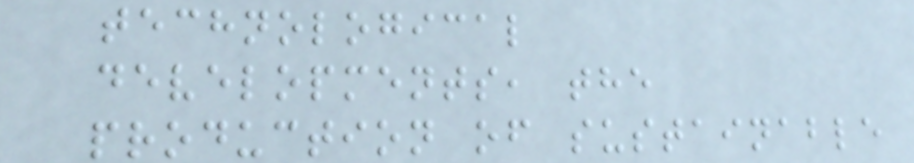technological
developments, the
production of sustainable
